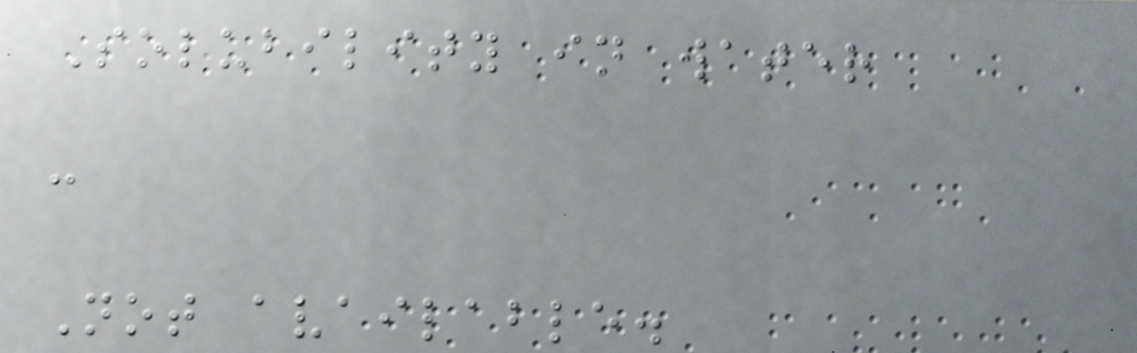Solubility in water
:
Not available.
